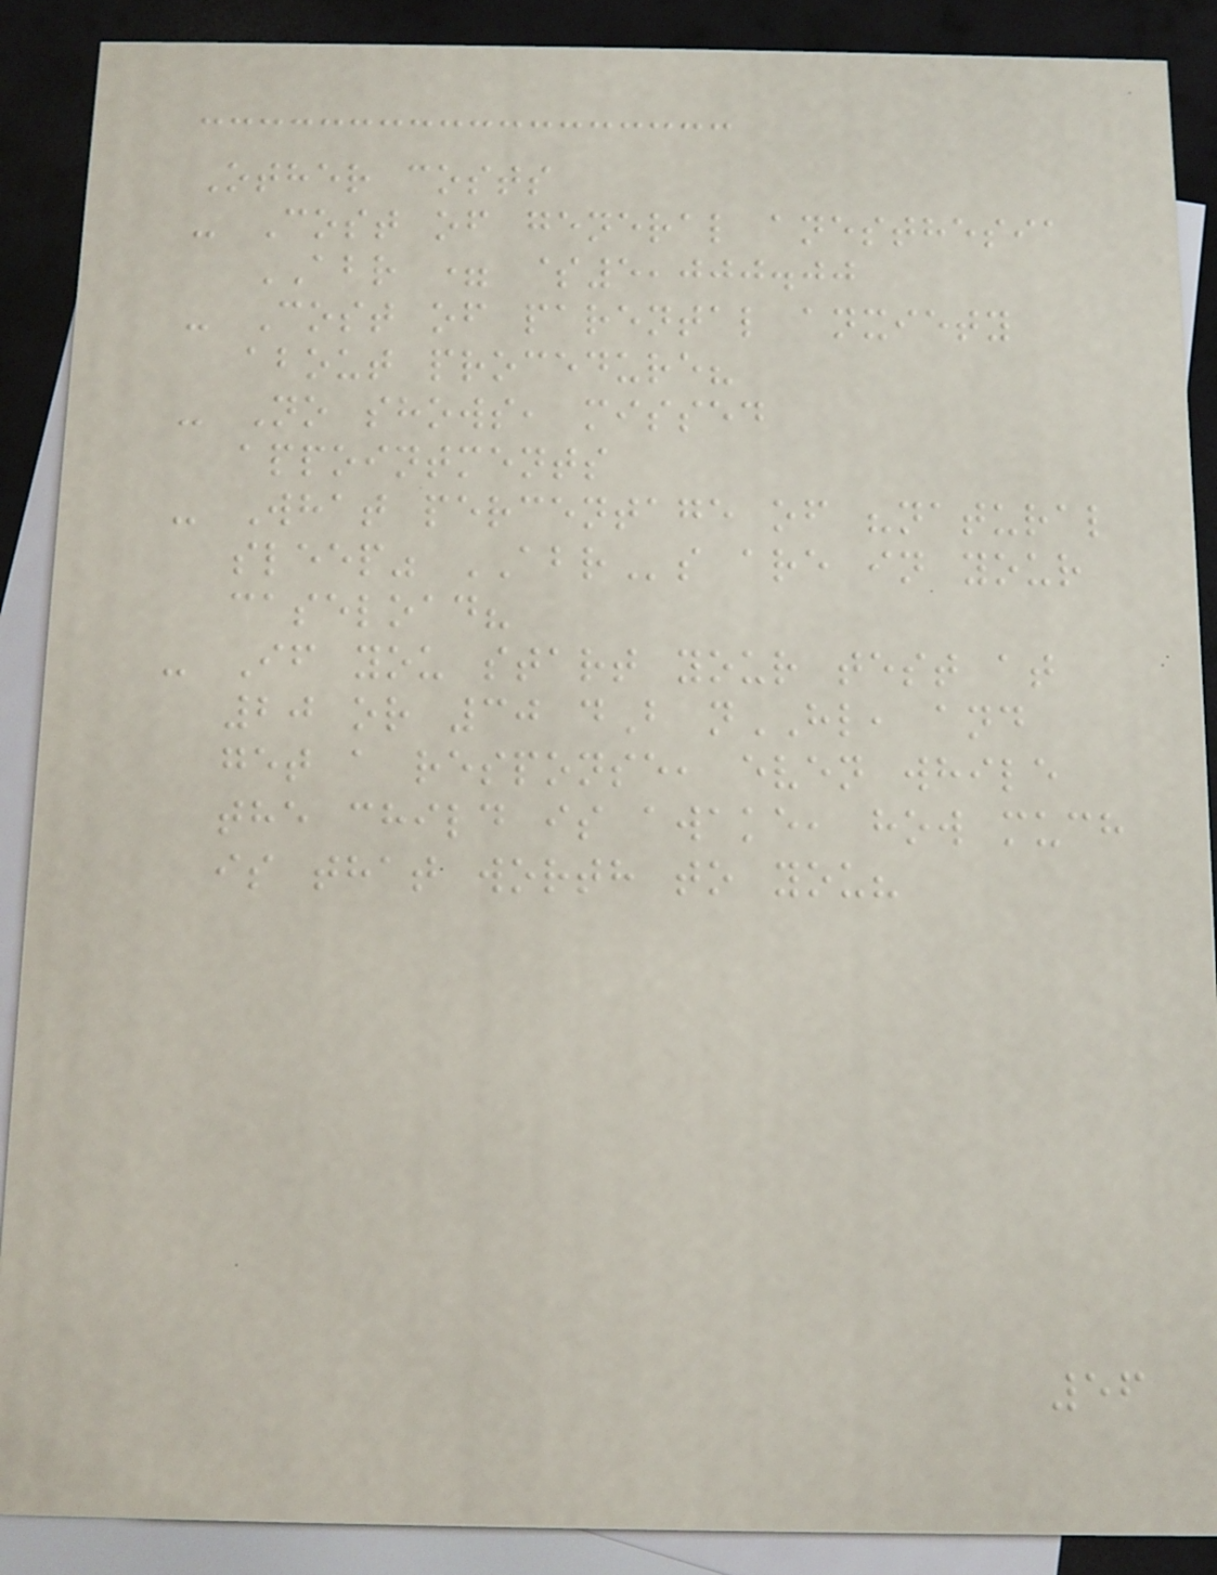Other costs
- Cost of general anesthesia
ABR = $5,000.00
- Cost of parental anxiety
about procedure?
- No shows, missed
appointments
- What percentage of "natural
sleep" ABRs are in your
caseload?
- If you start your test at
20 or 30 dB nHL, and
get a response, even while
the child is awake, how much
is that worth to you?
56
